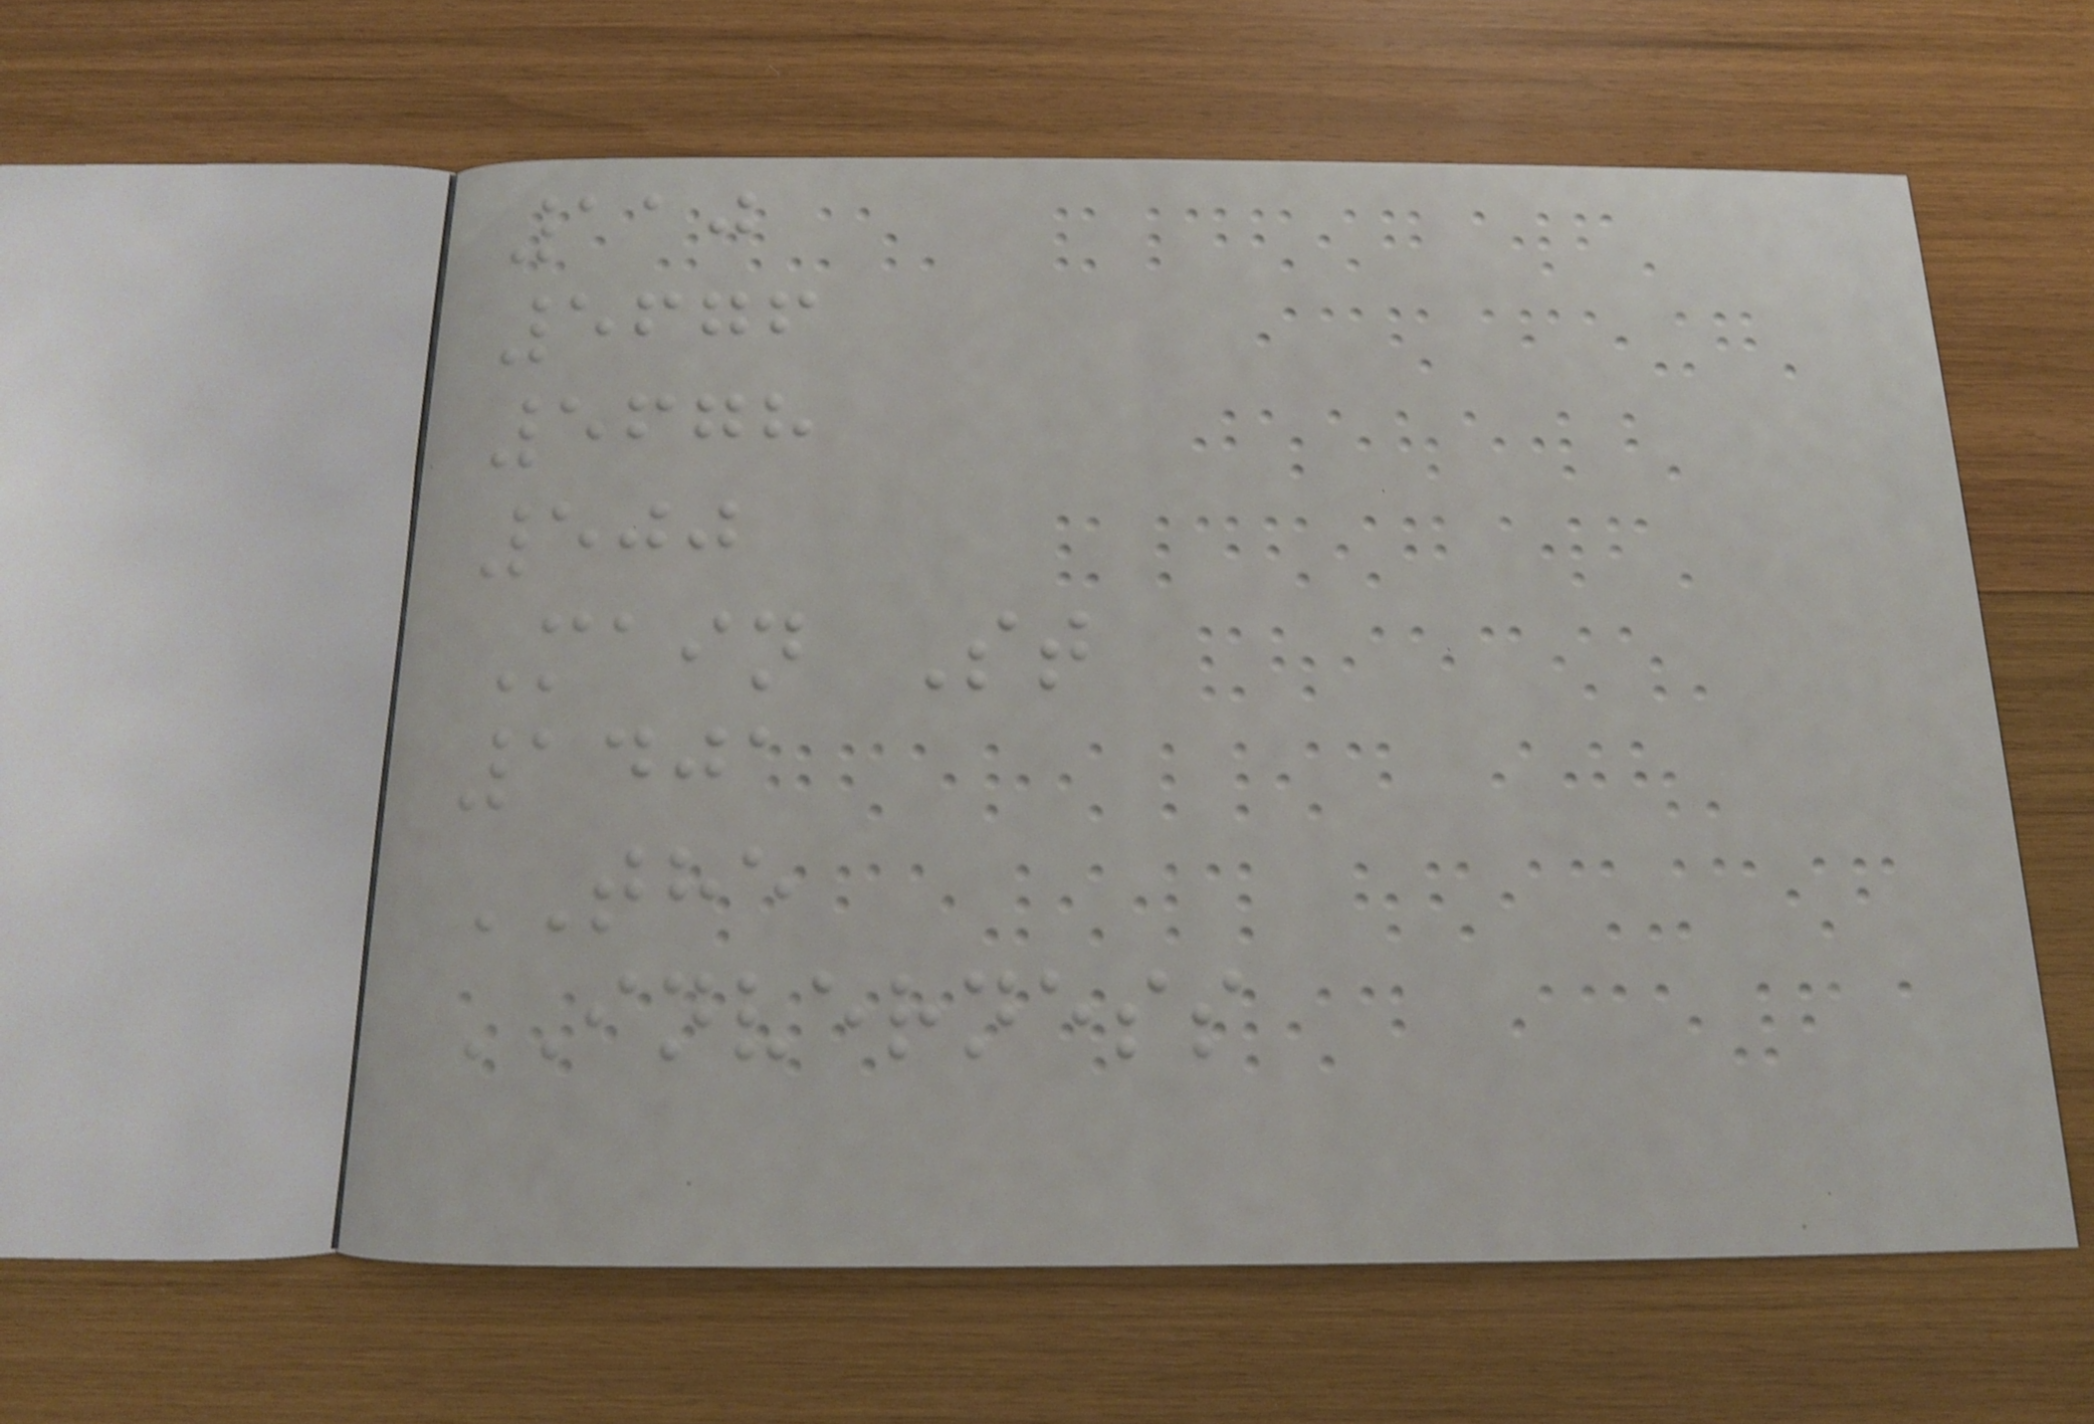110
5676
5678
500
Main St
1401
THE
INVERNESS
